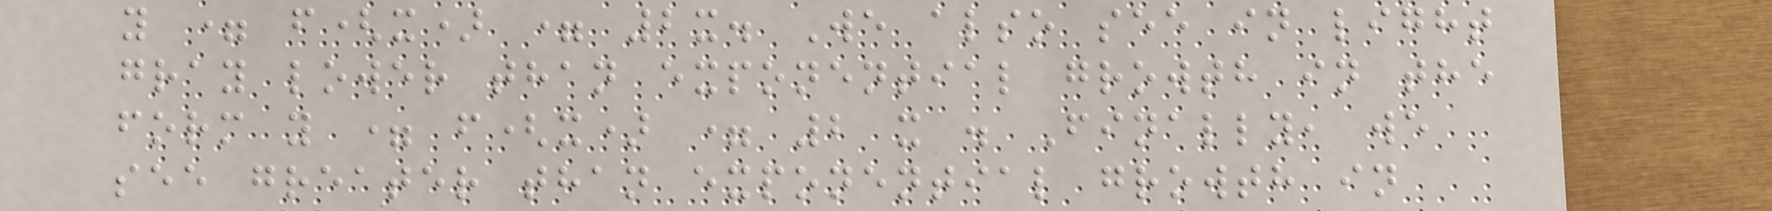y = f(x) = 2x. We also see in light
gray lower than exponential growth in the
form y = f(x) = 2 x . Finally, we
see greater than exponential growth in
